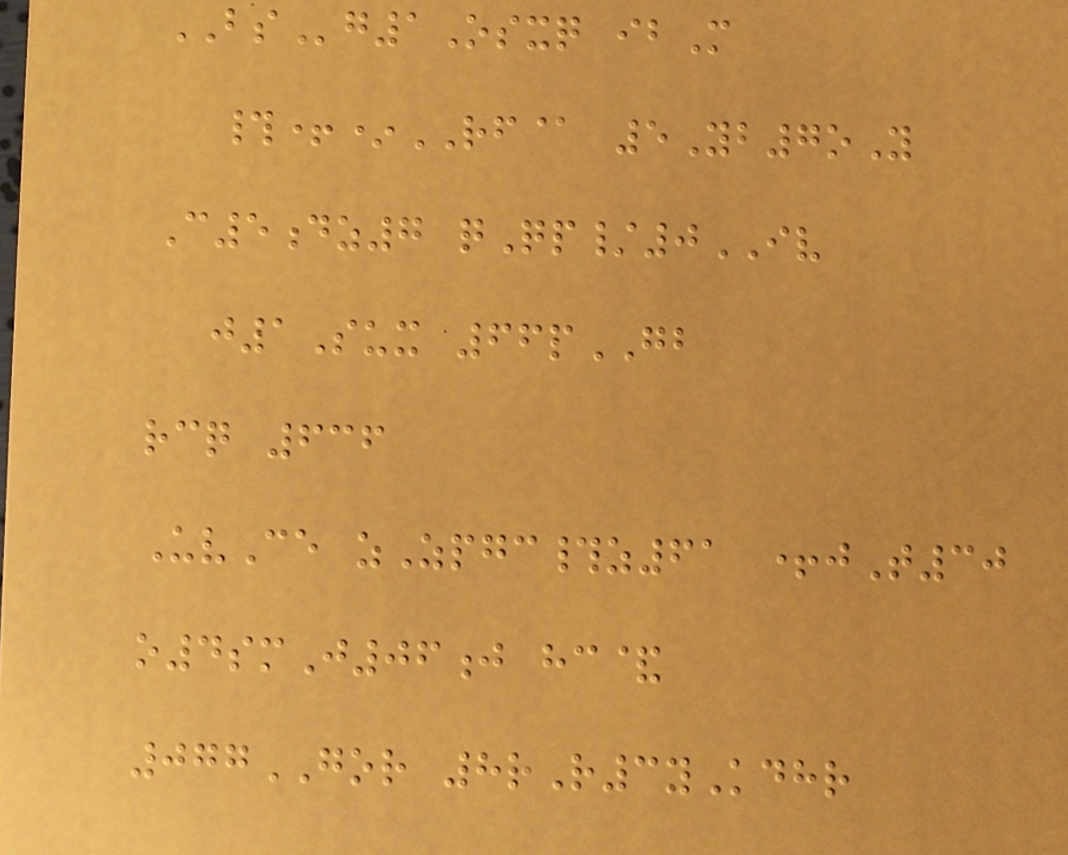BSg1Osxq ibM
#+*RF@ 5Yb7oY
C5dz7 qQp/0IV
j1Sux 66pGB
rcq 636
UvCe zZpgc#z61 +jT30
o4smJ06j hc&
077GOR 8rR3yKdhr
